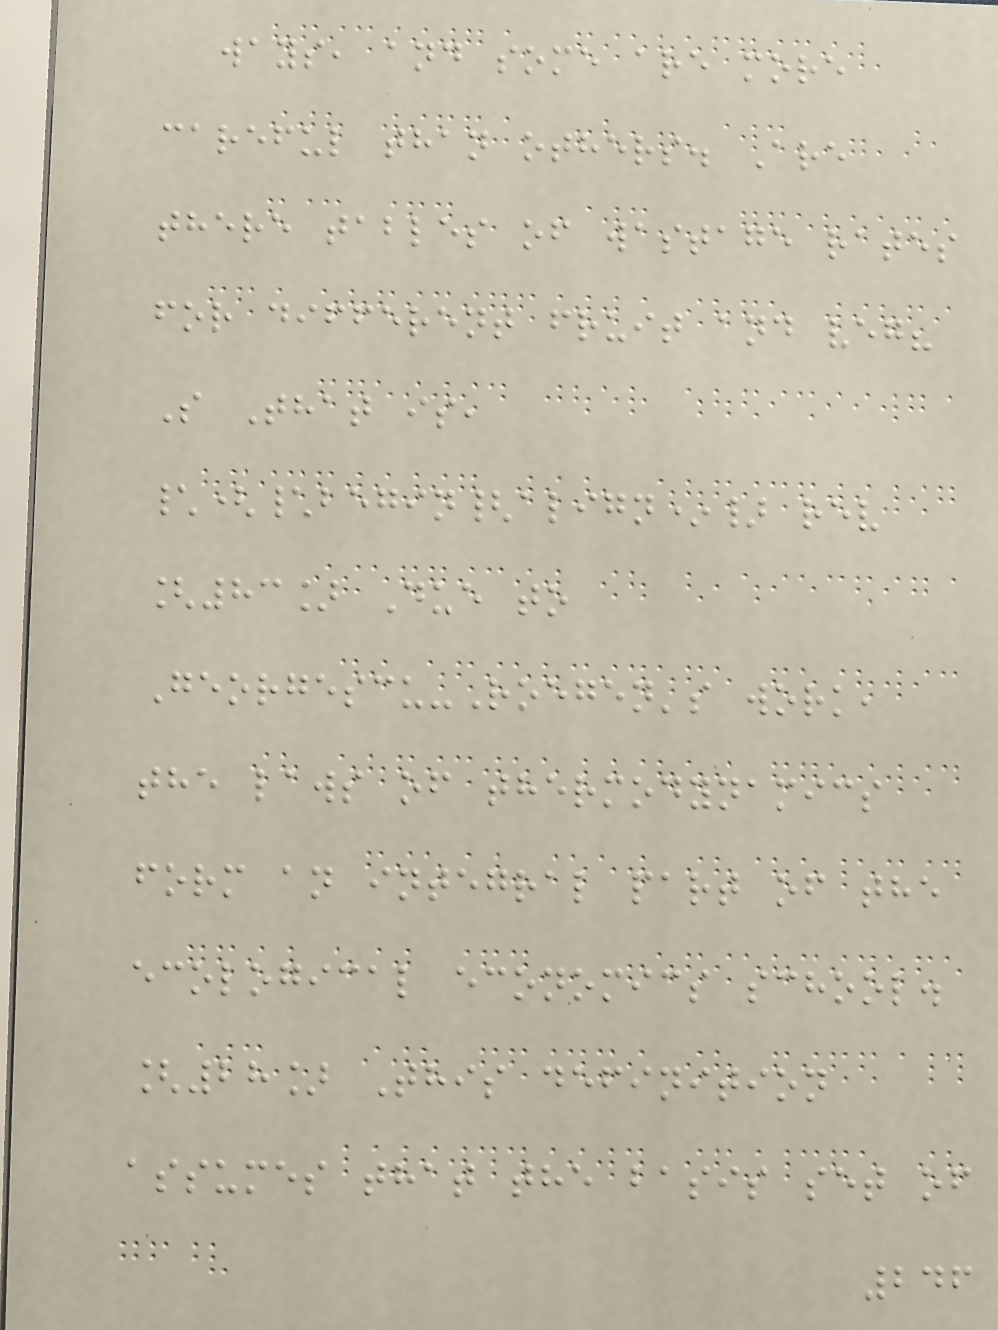ways, and some are more
careful than others. Are
there tables of wastage rates
for different fruit and veg?
S That is,
\(\begin{align*} rev
[83] Due to
Georgescu-Roegen's work,
the laws of thermodynamics
form an integral part of the
ecological economics school.
[28] This definition
assumes that the basis set of
246
